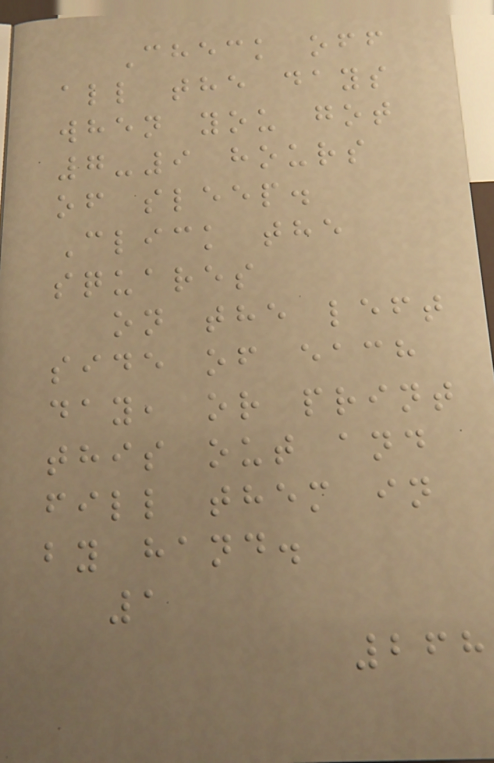Check off
all the days
when you got
7-9 hours
of sleep.
Click the
squares
on the left
side of each
day, or print
this out and
fill them in
by hand.
1
268
